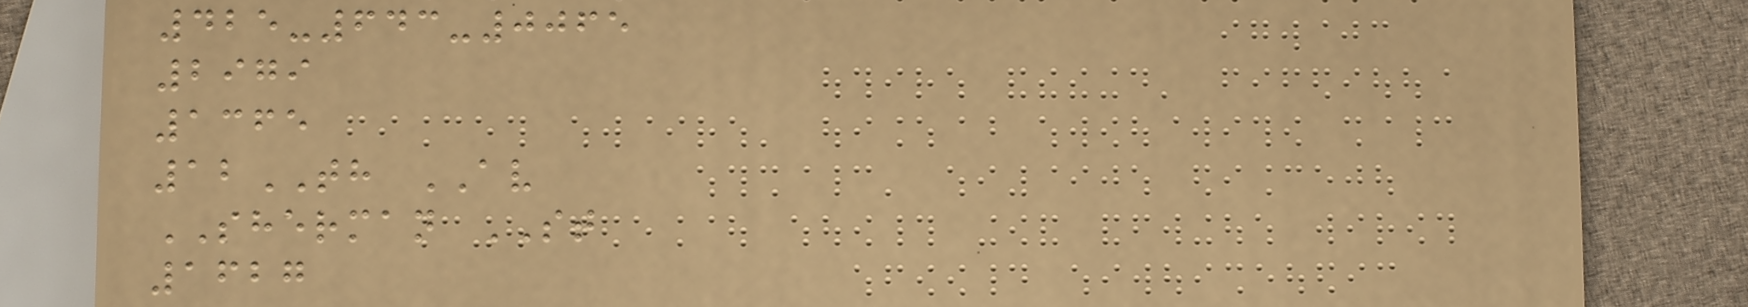425-643-0065
2979
1365
12TH AV
SHERMAN ST
1627
